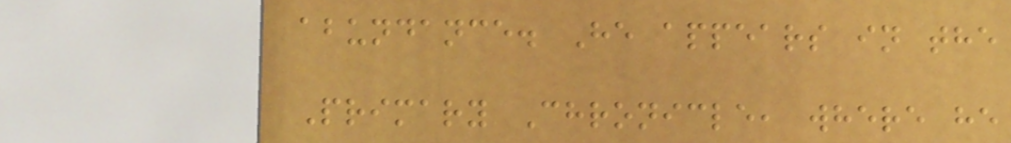abundance. He appears in the
Primary Chronicle, where he
